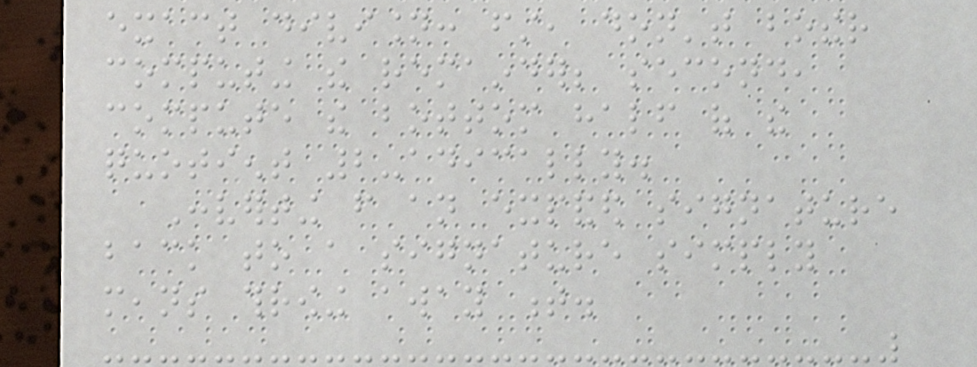exact division: first, don't bother
computing the remainder; second,
compute the bottom half of the
quotient 2-adically.
Converting from an expanded signature
back to a signature simply
means throwing away t.
